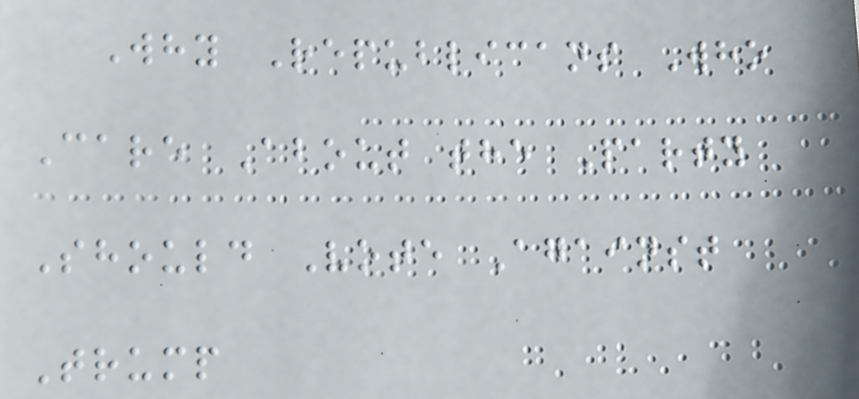Why Republicans Who
Care About the Party
Should Vote Against
Trump
